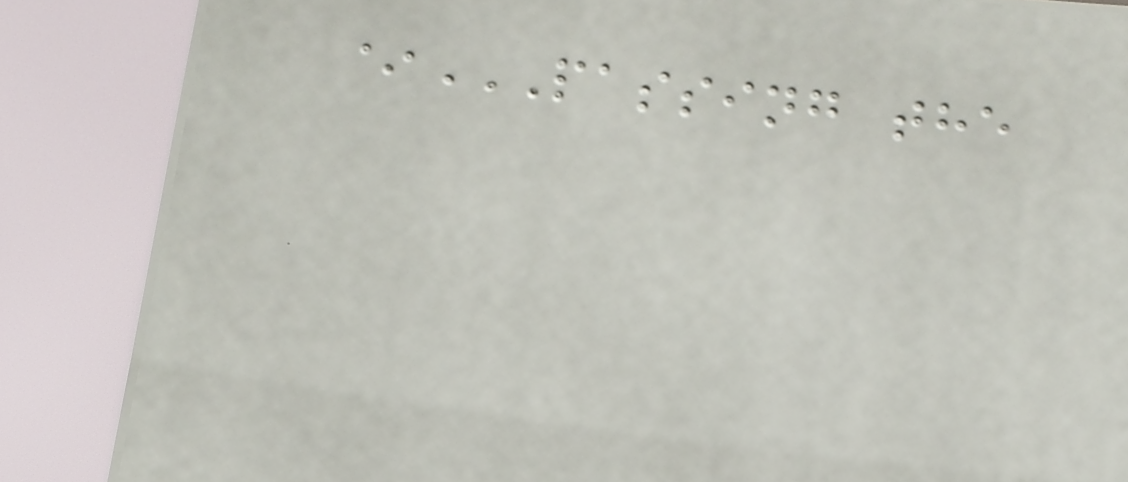*PASSING THE
